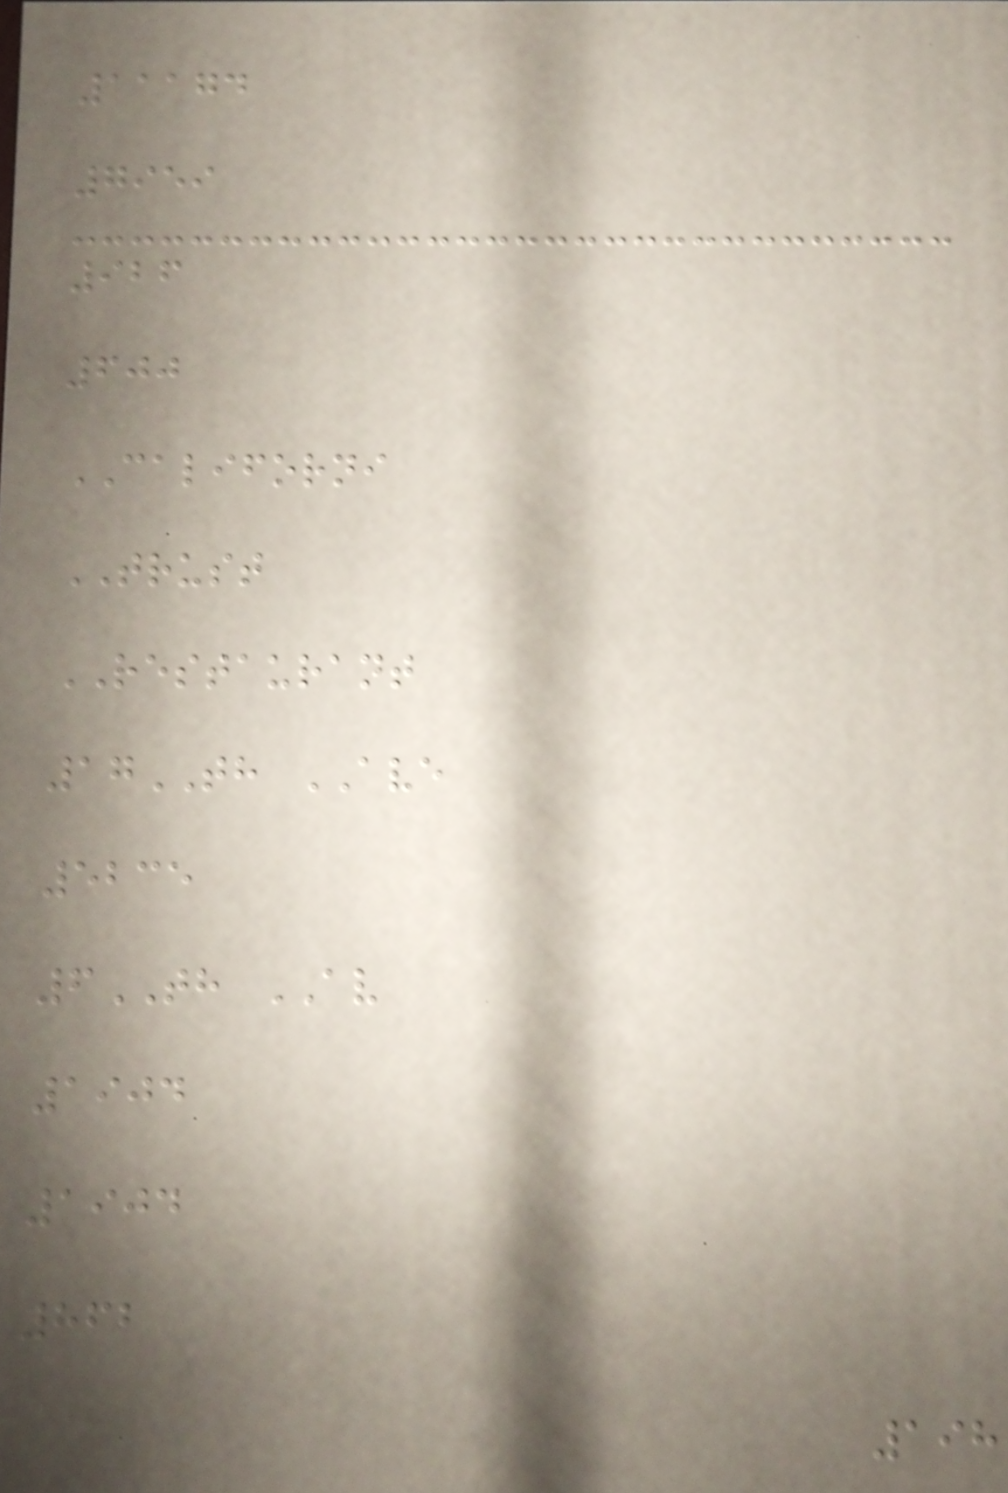11174
7959
926
600
CALIFORNI
TRUST
RESTAURANT
17TH AVE
5235
6TH AV
1904
1904
862
198
